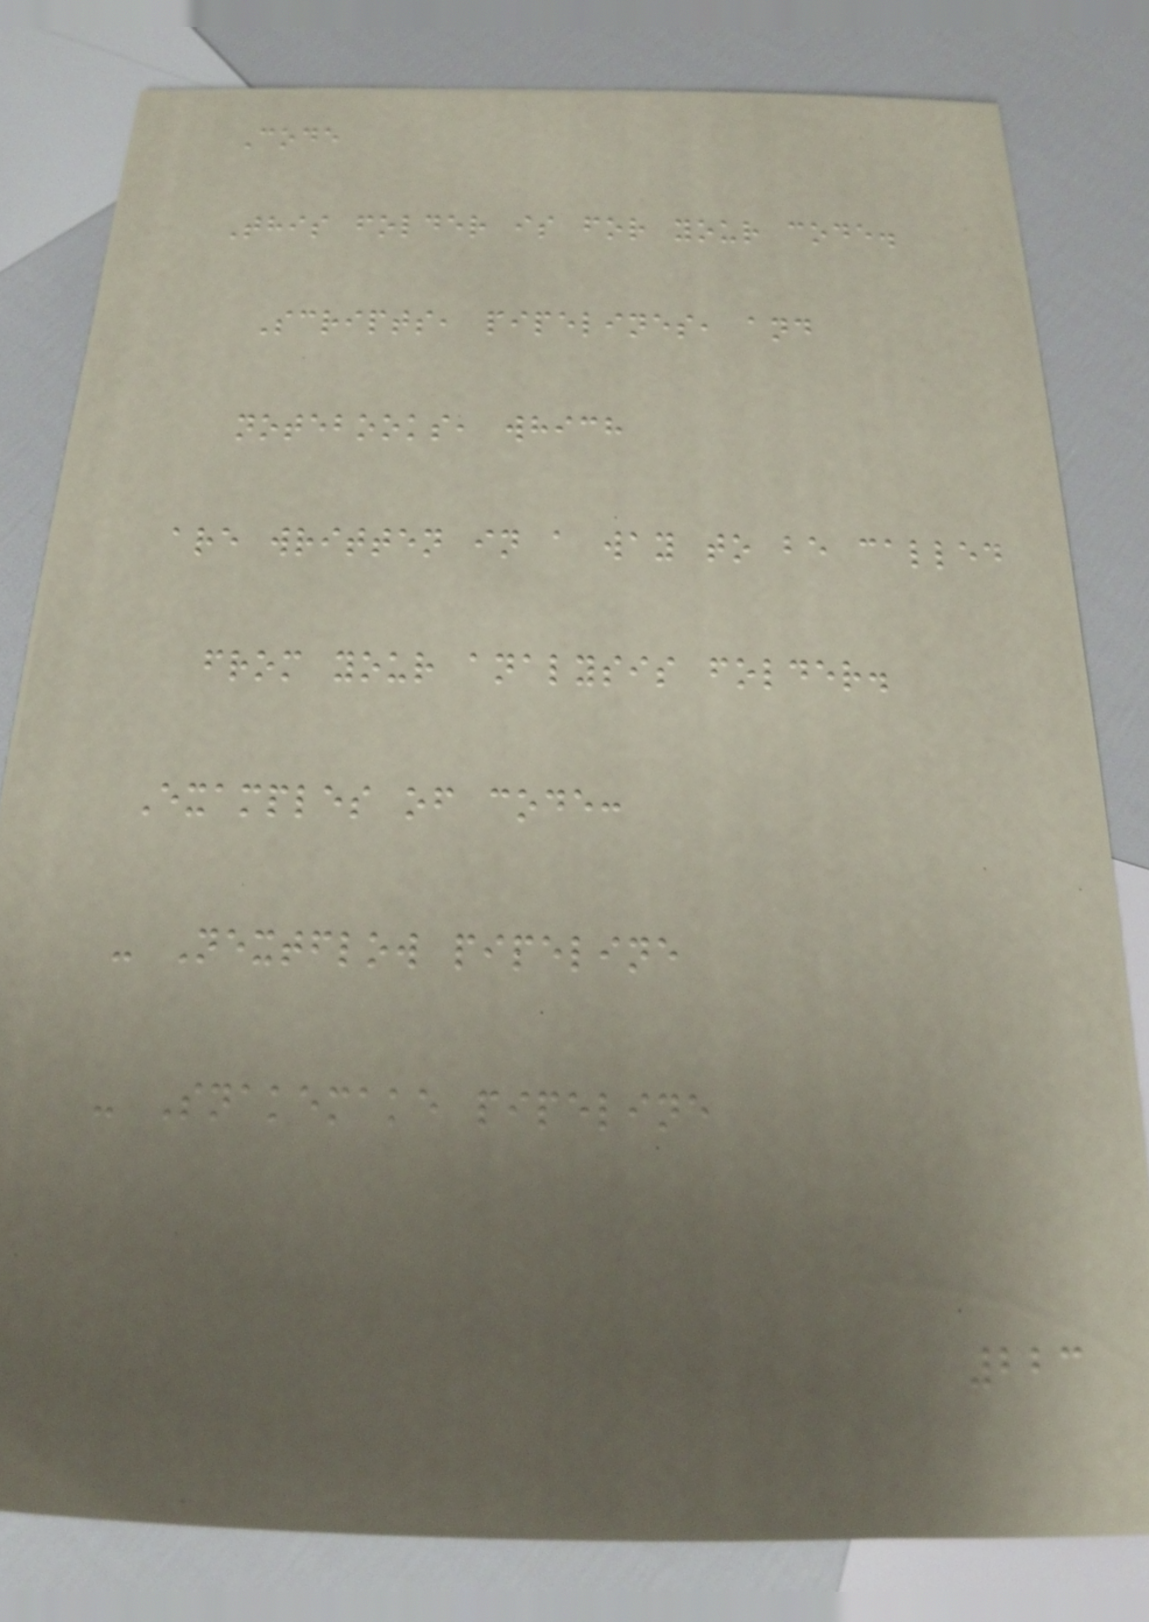Code
This folder is for your code.
Scripts, pipelines, and
notebooks, which
are written in a way to be called
from your analysis folder.
Examples of code:
- Nextflow pipeline
- Snakemake pipeline
223
